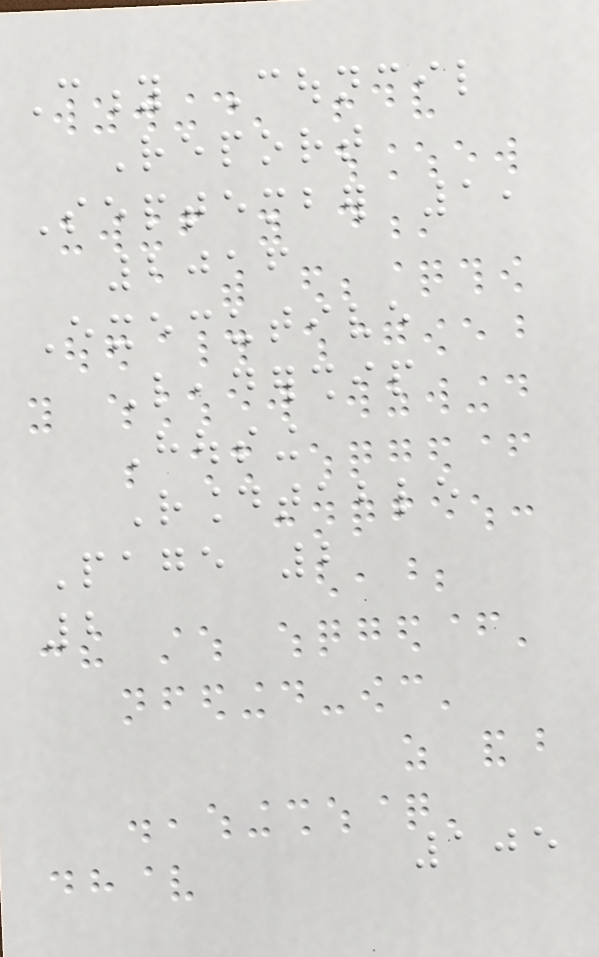City Council
Report
September 1,
2016
Executive
Leadership
Housing
Roundtable
Page 2
2
105
